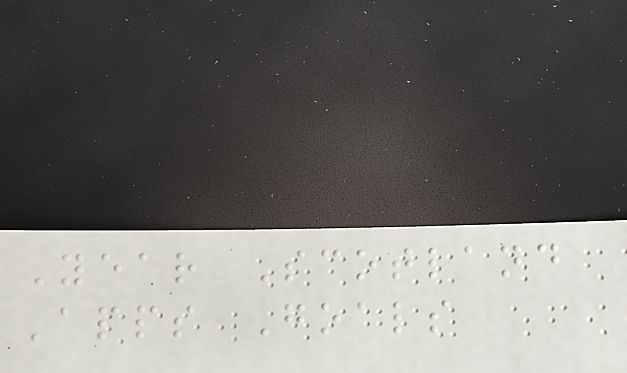Year Scotland
Apps Goals
